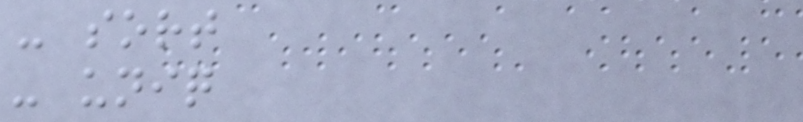- sort
- uniq
